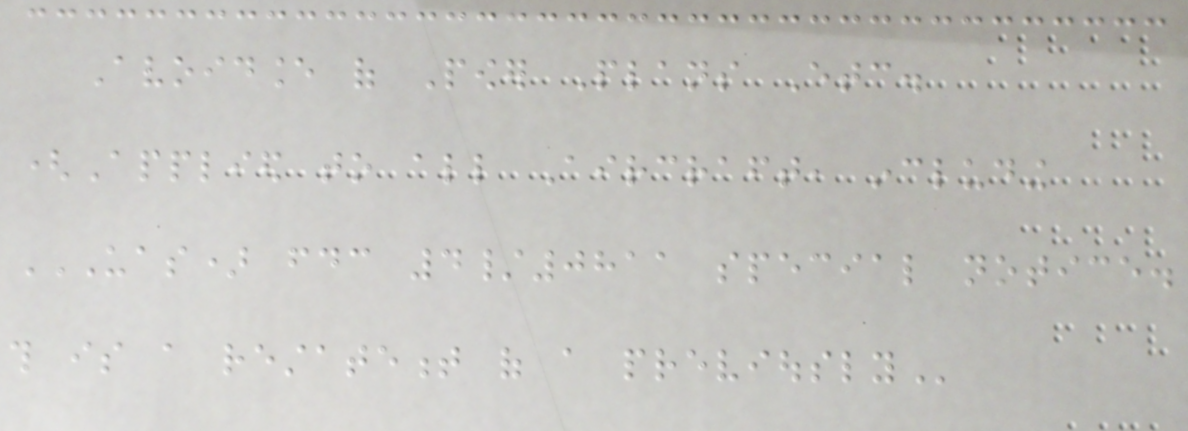Avoidance of Power Plans Etc.
(Applied to all Aircraft, including
UAS) FDC 4/0811 SPECIAL NOTICE.
THIS IS A RESTATEMENT OF A PREVIOUSLY
